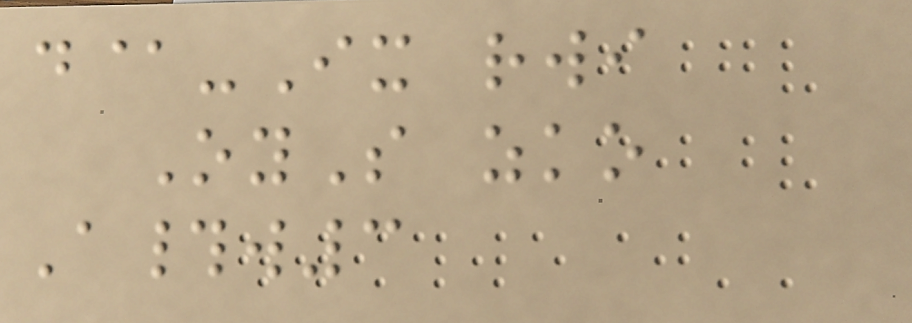d@-Ix rwi
OyS zko
A#w3
